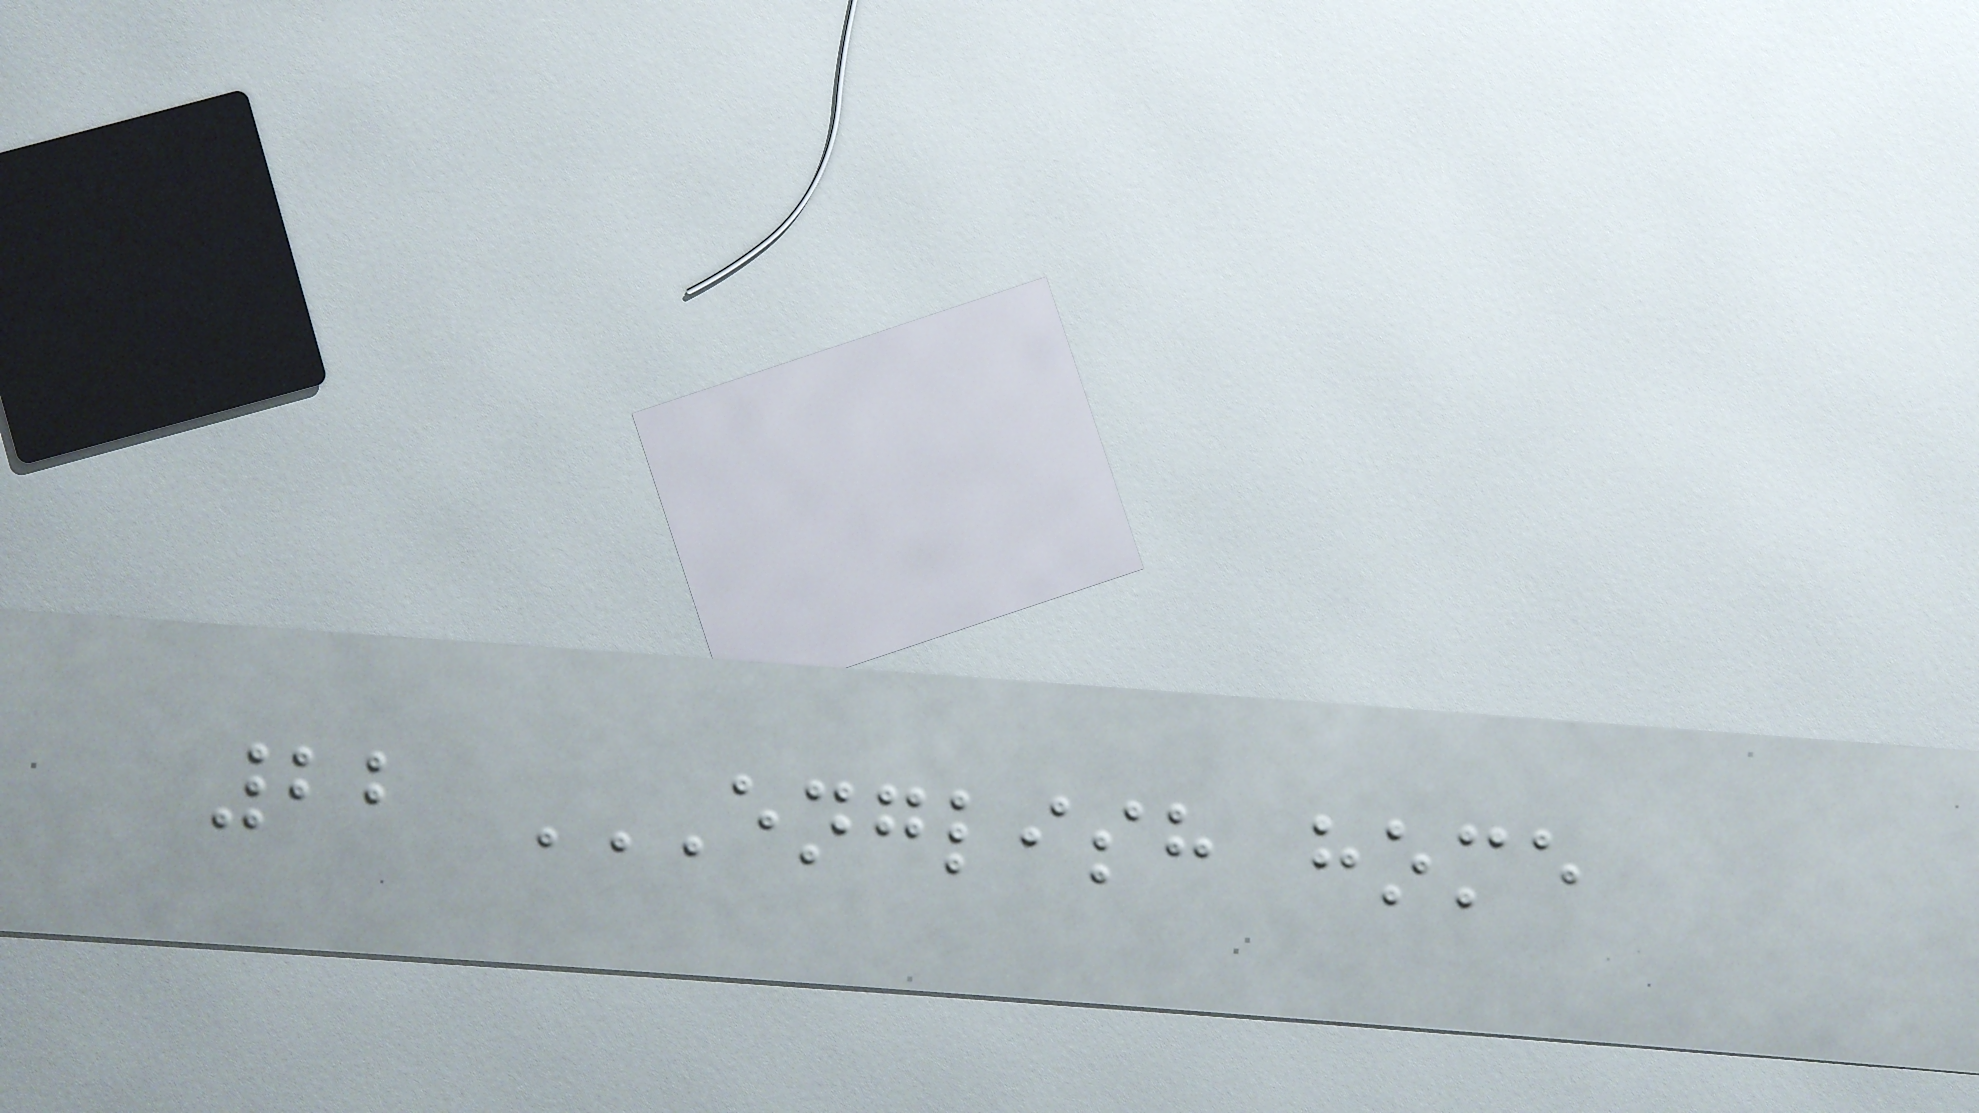22 ENGLISH HOME
